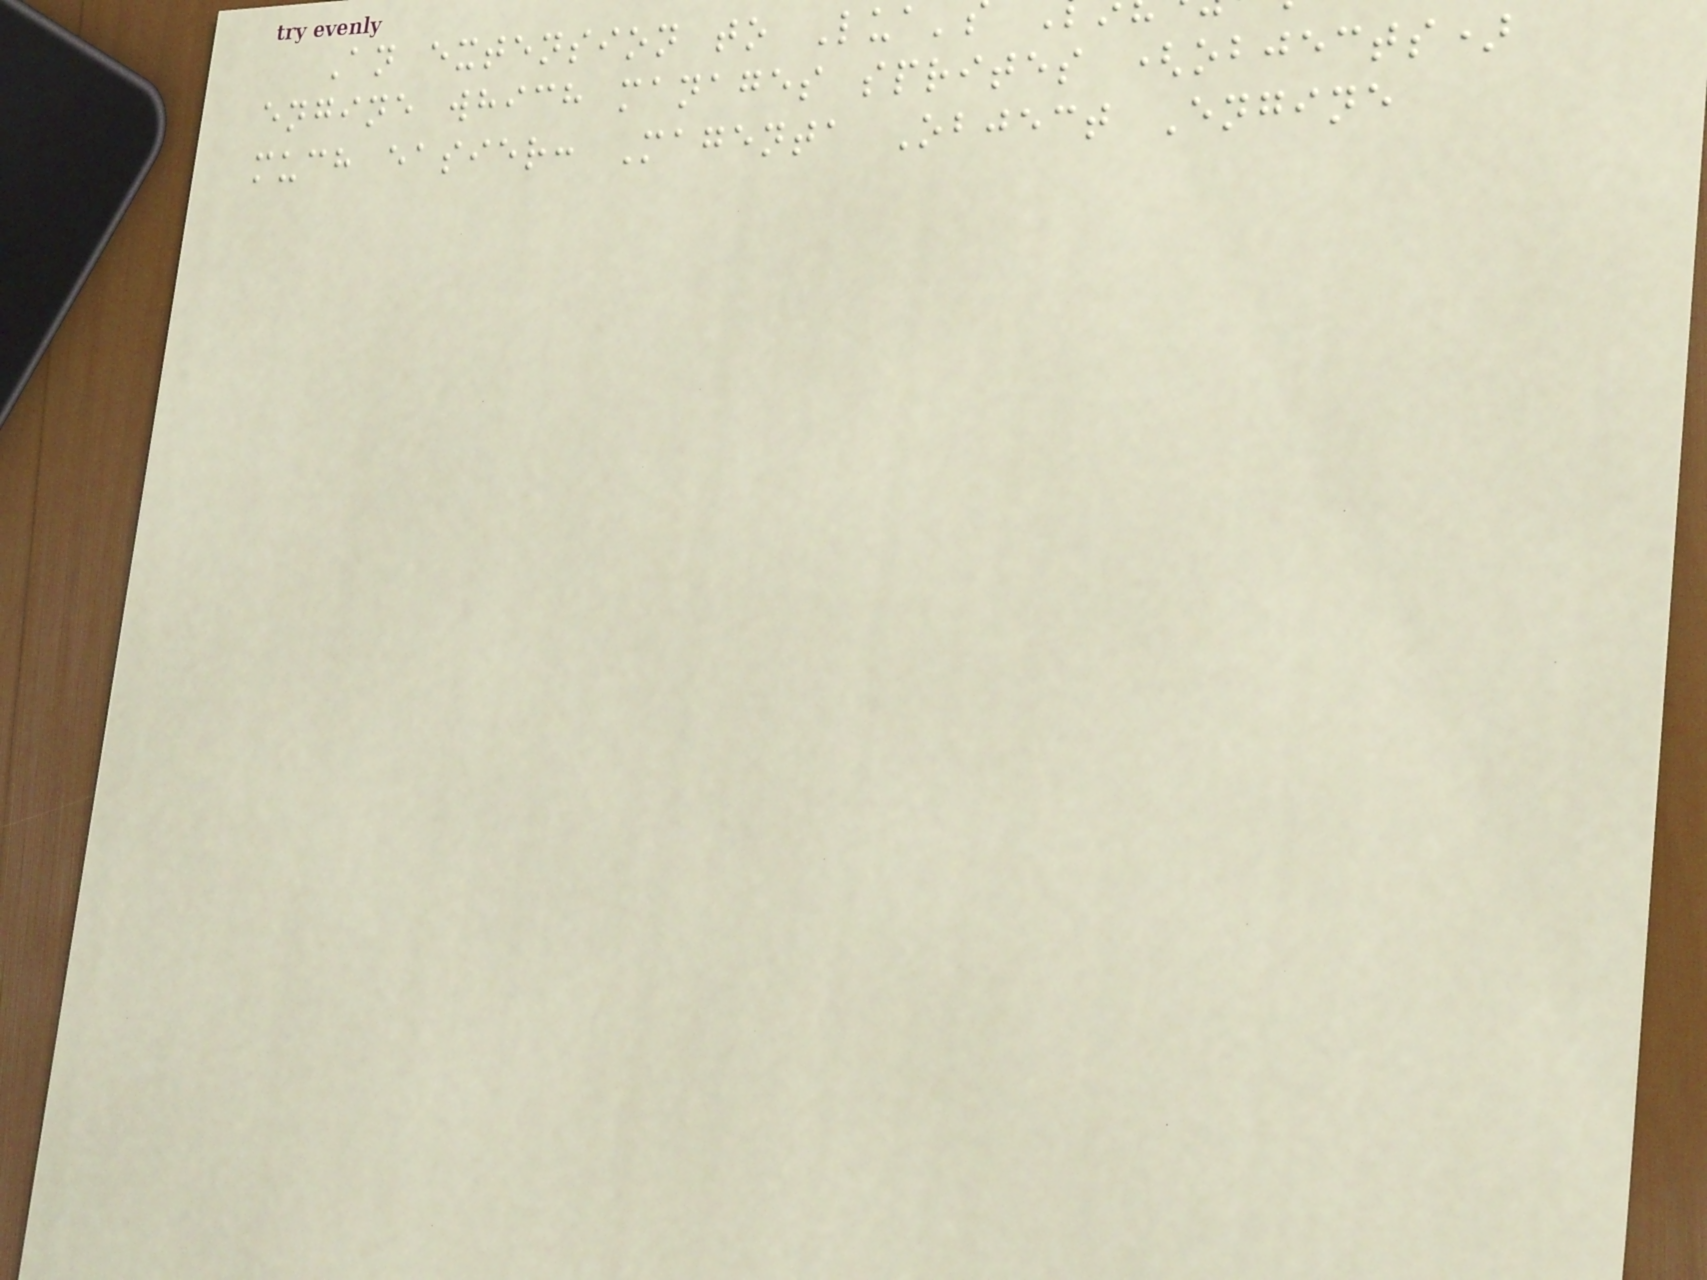An extension to Lua'
engine which manages sprites (objects)
much easier: Magenta Object Engine
